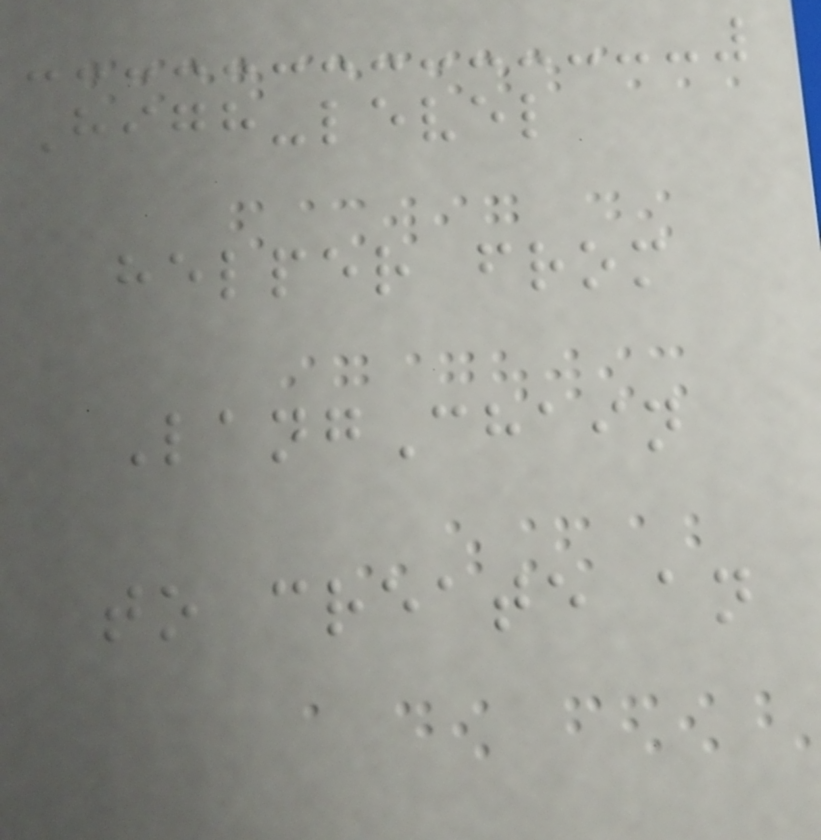High-level
helper from
LangChain
to create an
